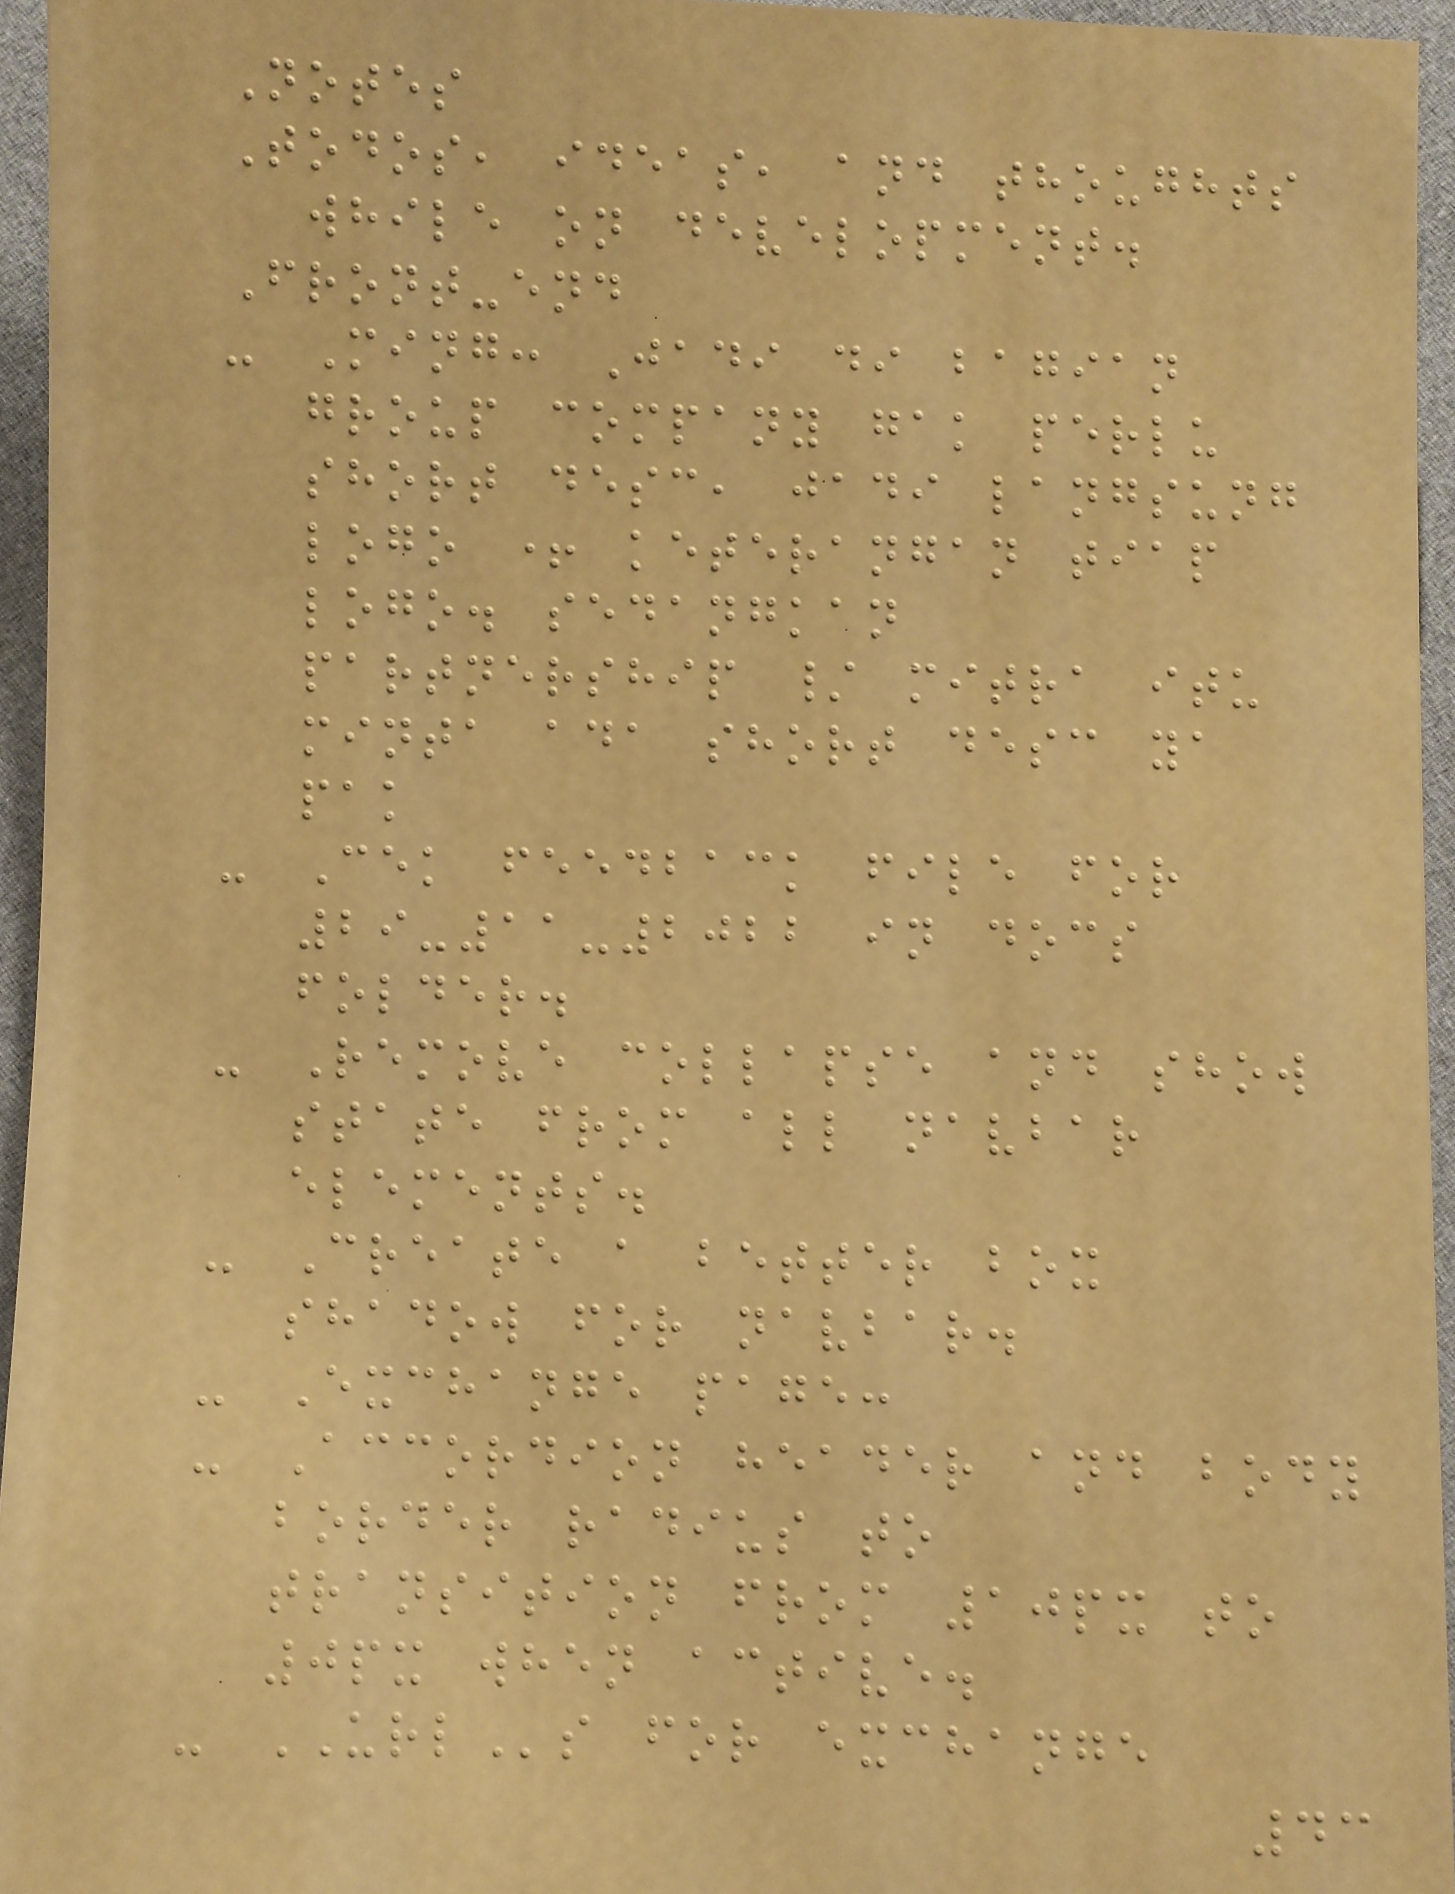Notes
Todos, ideas, and thoughts
while on development.
Front-end
- Ming: Jadi di bagian
group company gak perlu
short desc, jadi langsung
logo + keterangan tiap
logo. sedangkan
partnership / mitra itu
minta ada short desc ya
pak
- Cek feedback file for
29-11-2022 in docs
folder.
- Remove collapse and show
state from all navbar
elements.
- Create a better box
shadow for navbar.
- Exchange page:
- Accordion header and body
border radius to
transition from 10px to
0px when active.
- URLs for exchange
43
